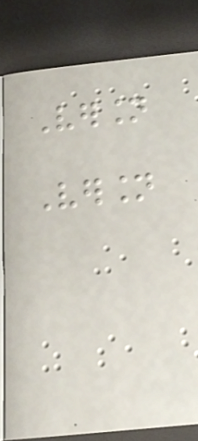Version
Version
